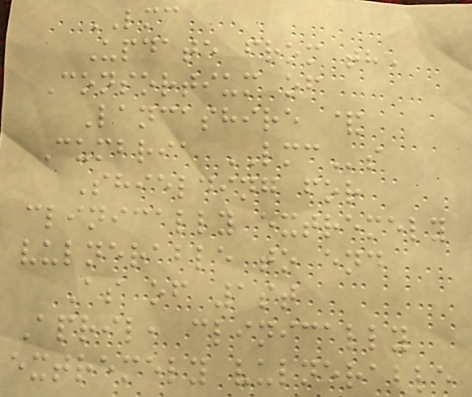LMC
Update from the
Consortium of
Lancashire &
Cumbria LMCs
Shielding for
clinically extremely
vulnerable to end
As of 1st
April, clinically
extremely vulnerable
